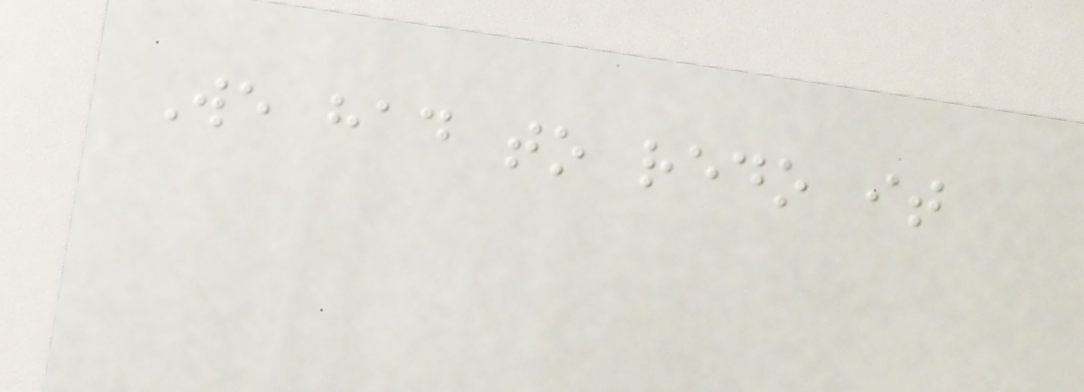We had to redo it
